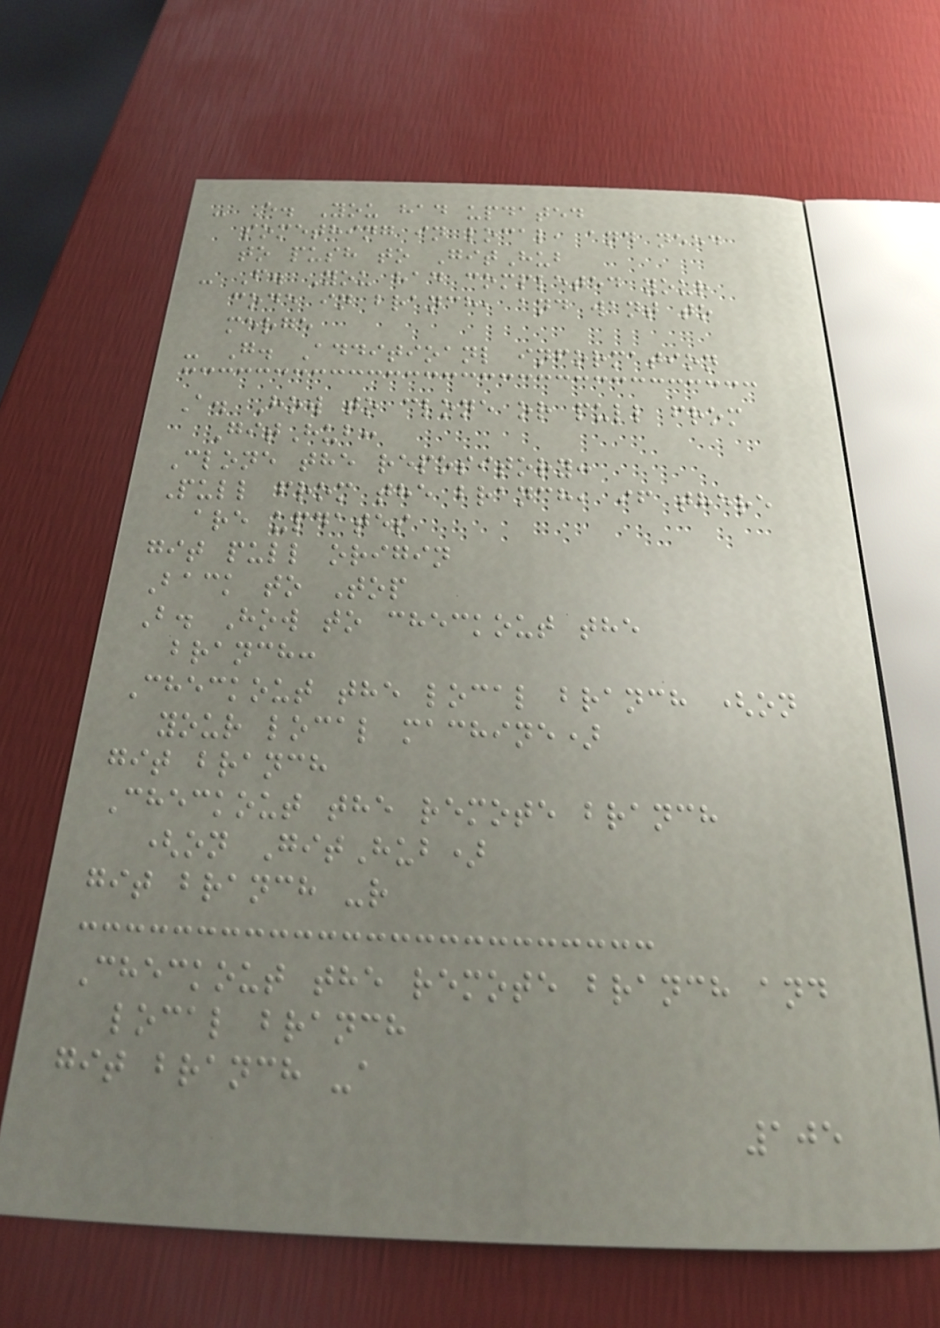- E. You had updated
something in local, and need
to push to GitHub
- F. You had completed your
code in branch, and want to
merge
- G. Additioanl information
A. How to clone or pull from
GitHub:
Clone the repository:
Pull from the branch, if there
are updates
git pull origin
Back to Top
B. How to checkout the
branch:
Checkout the local branch (on
your local machine)
git branch
Checkout the remote branch
(on GitHub)
git branch -r
Checkout the remote branch and
local branch
git branch -a
105
